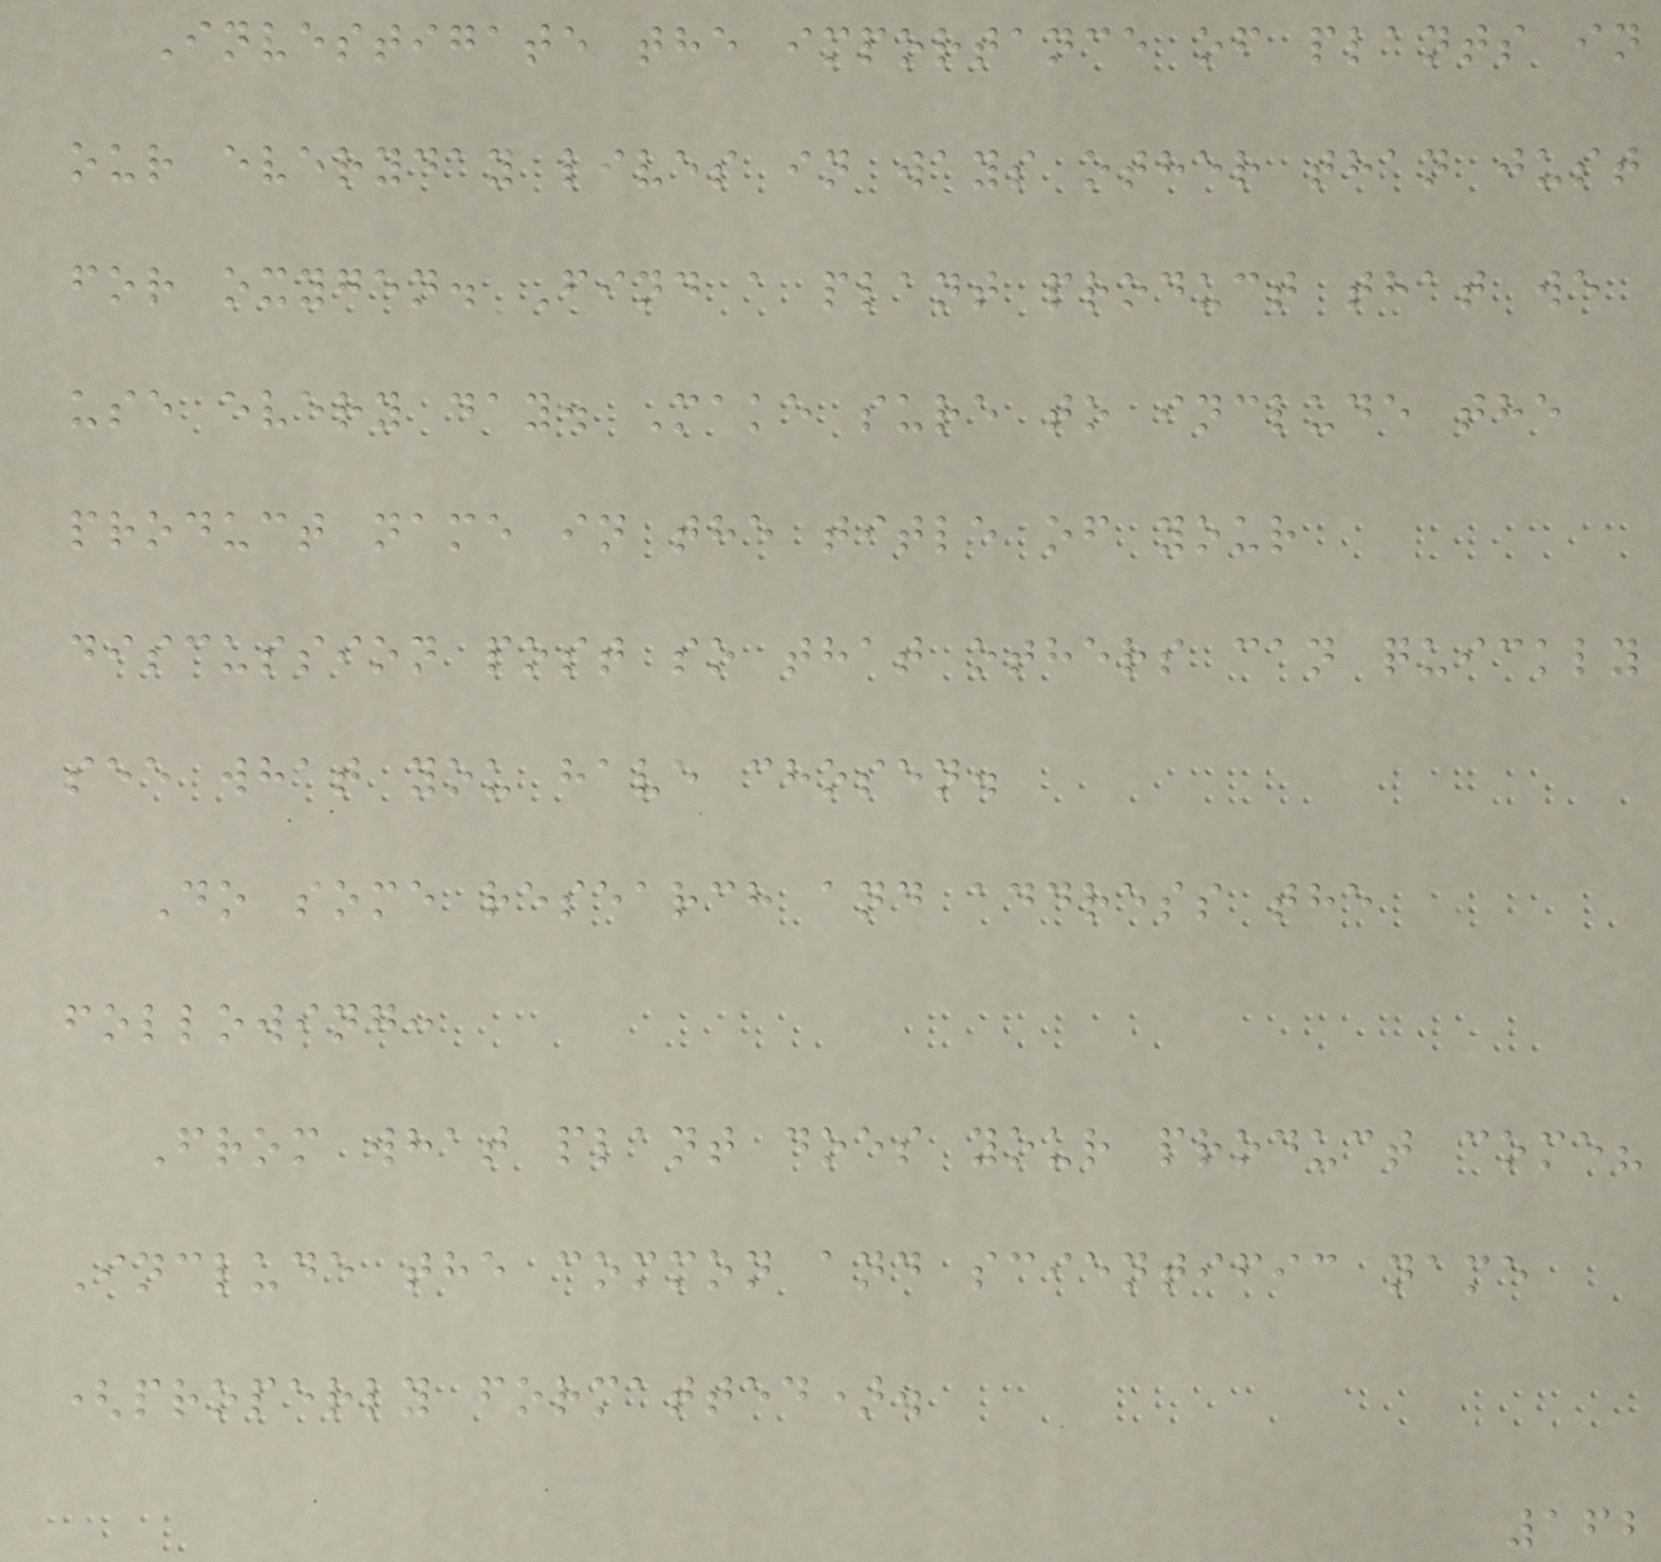Investigate the importance of plants in
our everyday lives in ways other than just
for oxygen. Find a plant product that we
use every day. Make sure to include the
product name in the title of your
discussion post so that others can quickly
see what you have chosen.
Do some research and address the
following:
From what plant does your product come?
Include the common and scientific name
(properly formatted).
162
